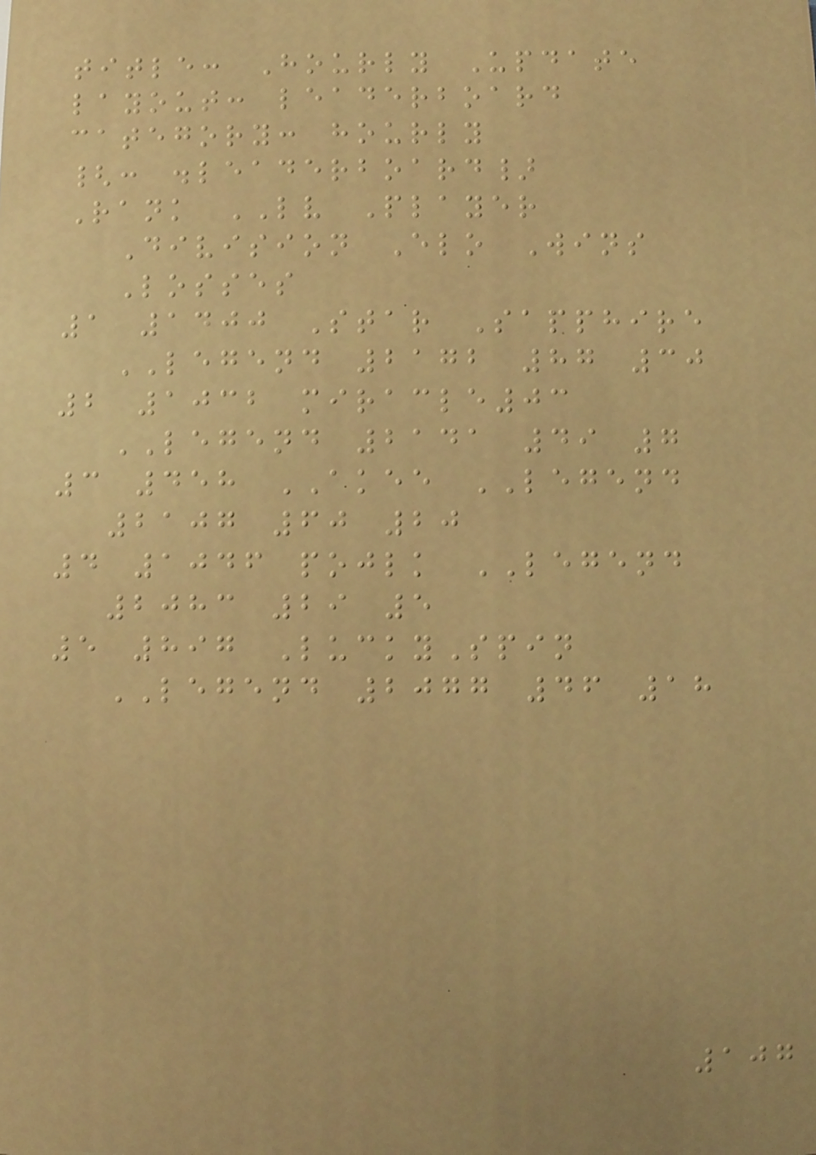title: Hourly Update
layout: leaderboard
category: hourly
{: .leaderboard}
Rank LV Player
Division Elo Wins
Losses
1 1400 Star Sapphire
LEGEND 2172 87 30
2 1032 miracle03
LEGEND 2141 49 7
3 458 AKEE LEGEND
2107 60 20
4 1046 pojlk LEGEND
2083 29 5
5 897 LuckySpin
LEGEND 2077 46 18
107
